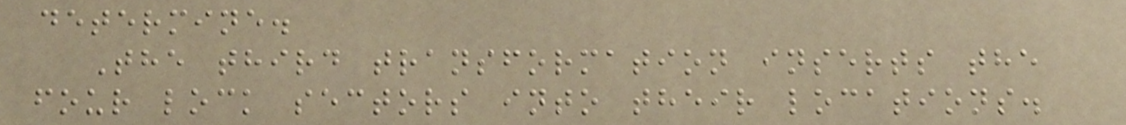determine.
The third transformation inserts the
four lock sectors into their locations.
